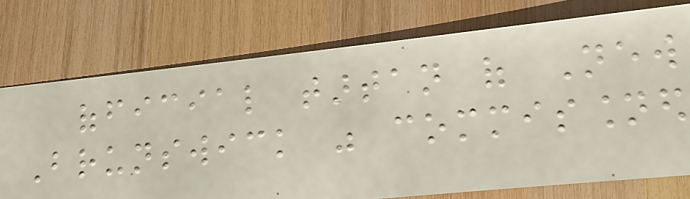official tartan of New
Brunswick was commissioned
